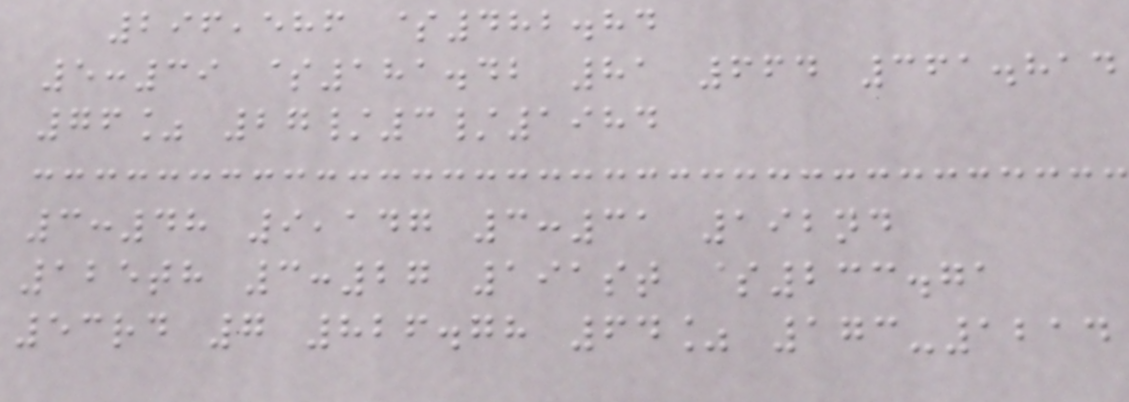296,586 $482.84
5:39 $181.42 81 664 361.814
76% 27/3/1984
3:48 9,147 3:31 192nd
125th 3:27 191st $233.71
53rd 7 826.78 64% 173-1214
